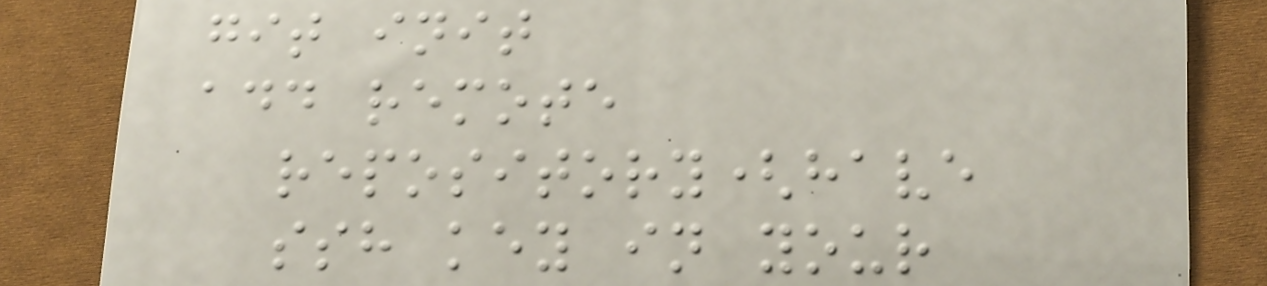git init
add remote
repository(have
ssh key in your
